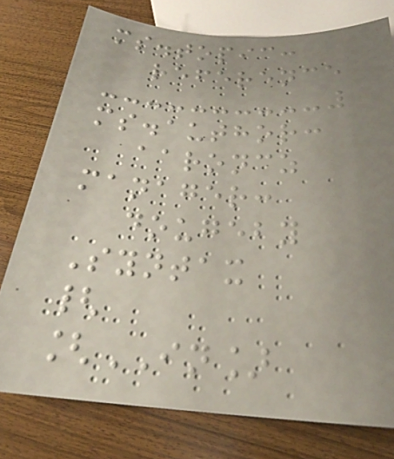ms.topic:
reference
ms.author:
aaroncz
manager:
dougeby
Syntax
{
[IN]
